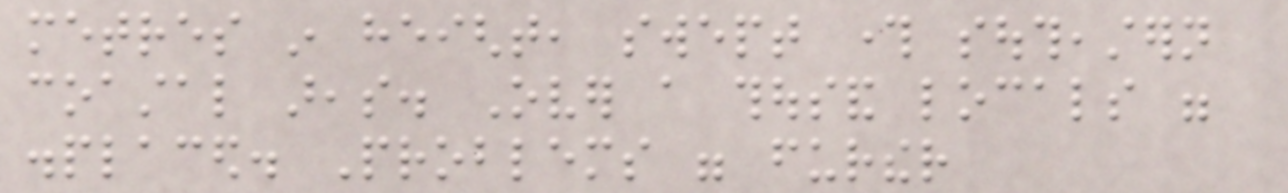metres in height, swept through southeastern
coastal areas. Over a thousand locals were
displaced. Problems were further
